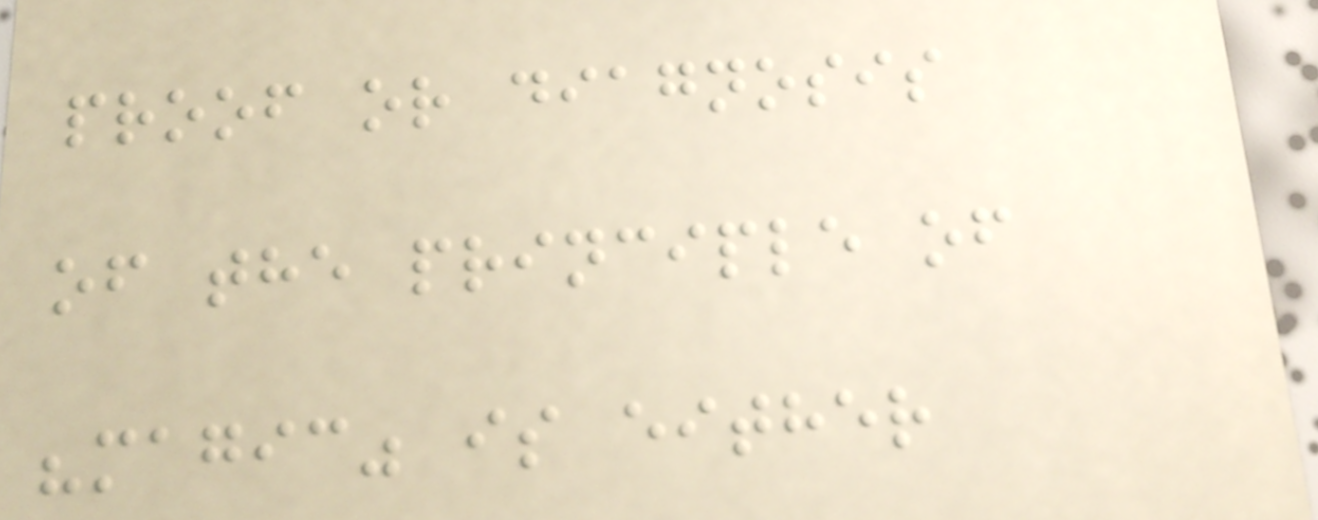proof or diagnosis
of the principle of
"magic" is either
